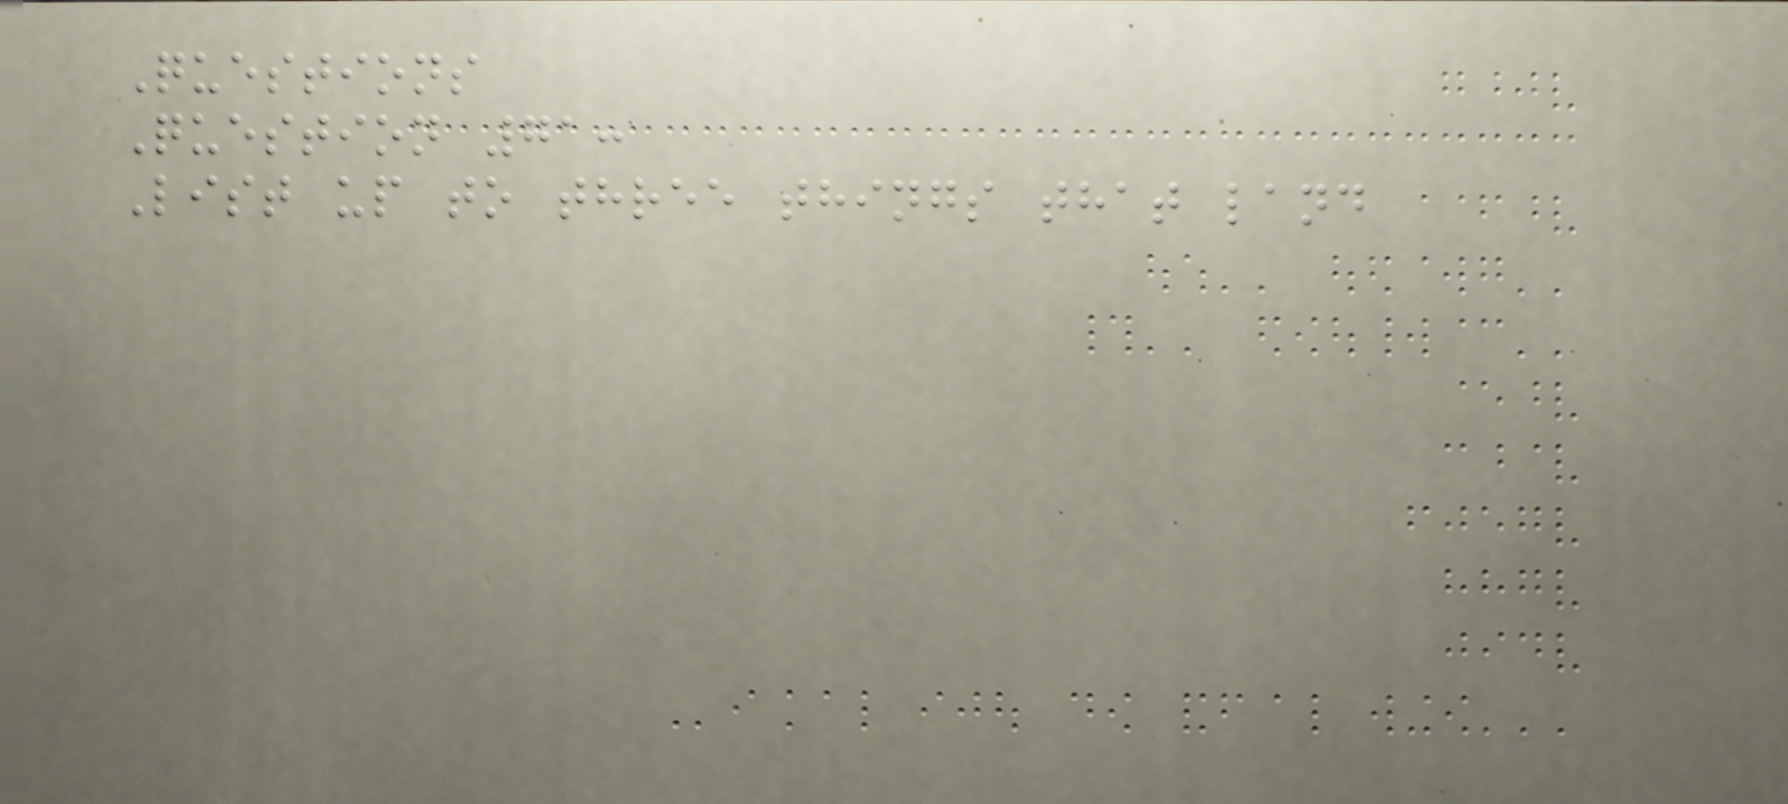Questions
Question 71:
List up to three things that land
